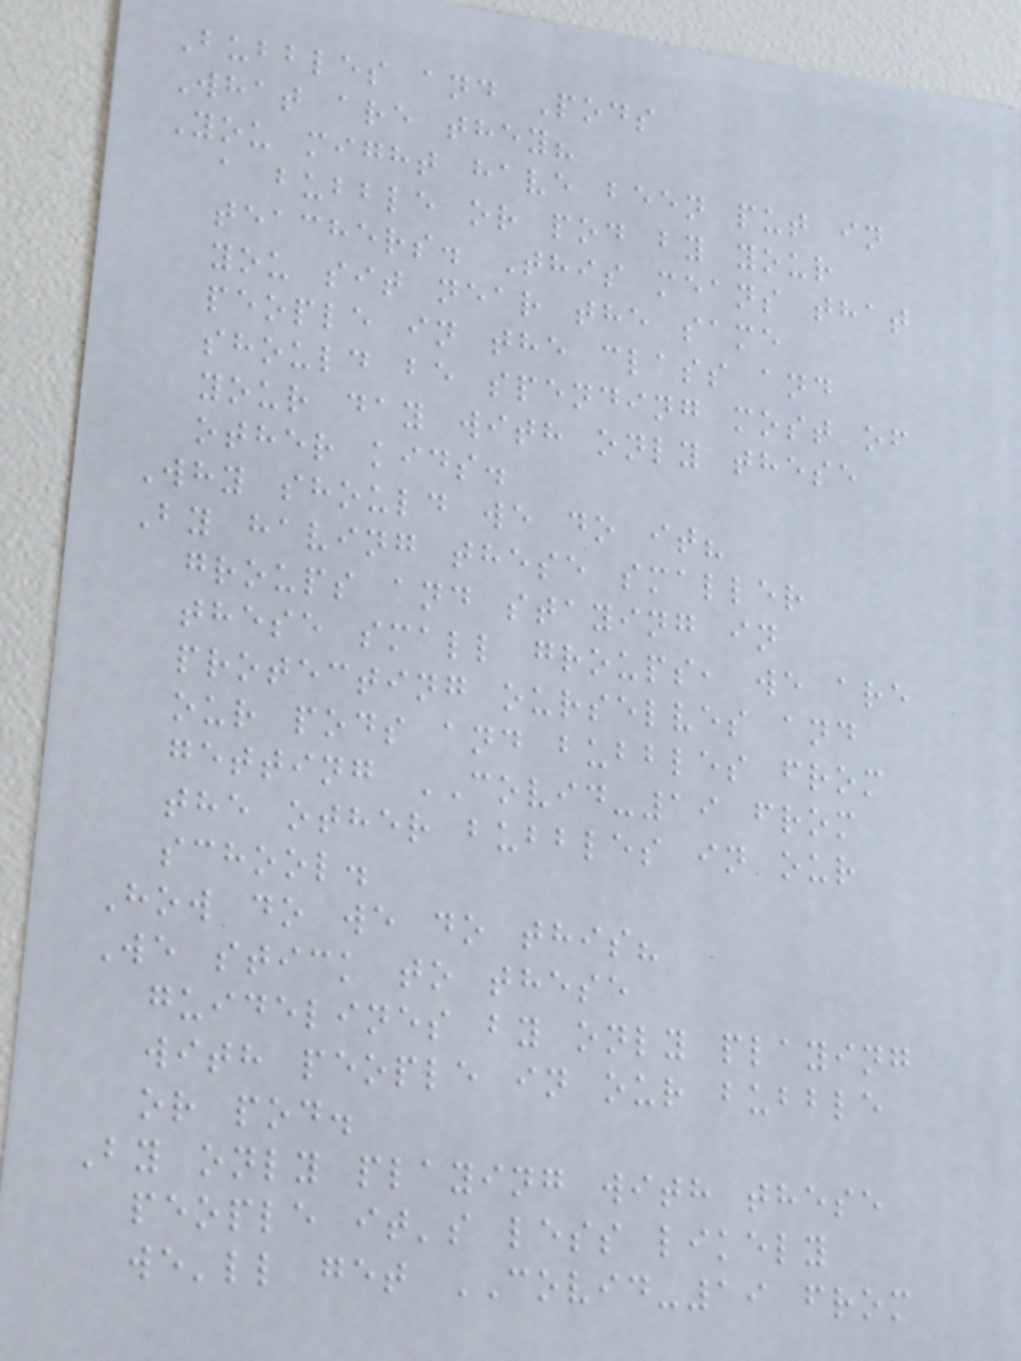Bubbles and Pods
What are they?
You might have been put in
a bubble or pod by your
teachers. This means that
you sit near the same
people in the class and
should be spending most of
your day with only these
other kids.
Why should we do it?
By having these smaller
groups and staying in
these small groups, we are
protecting ourselves and
our pods and bubbles from
getting COVID-19 from
the other bubbles in our
school.
How do we do this?
We stick to these
guidelines by only playing
with people in our bubble
or pod.
By only playing with these
people it's less likely
we'll get COVID-19 from
